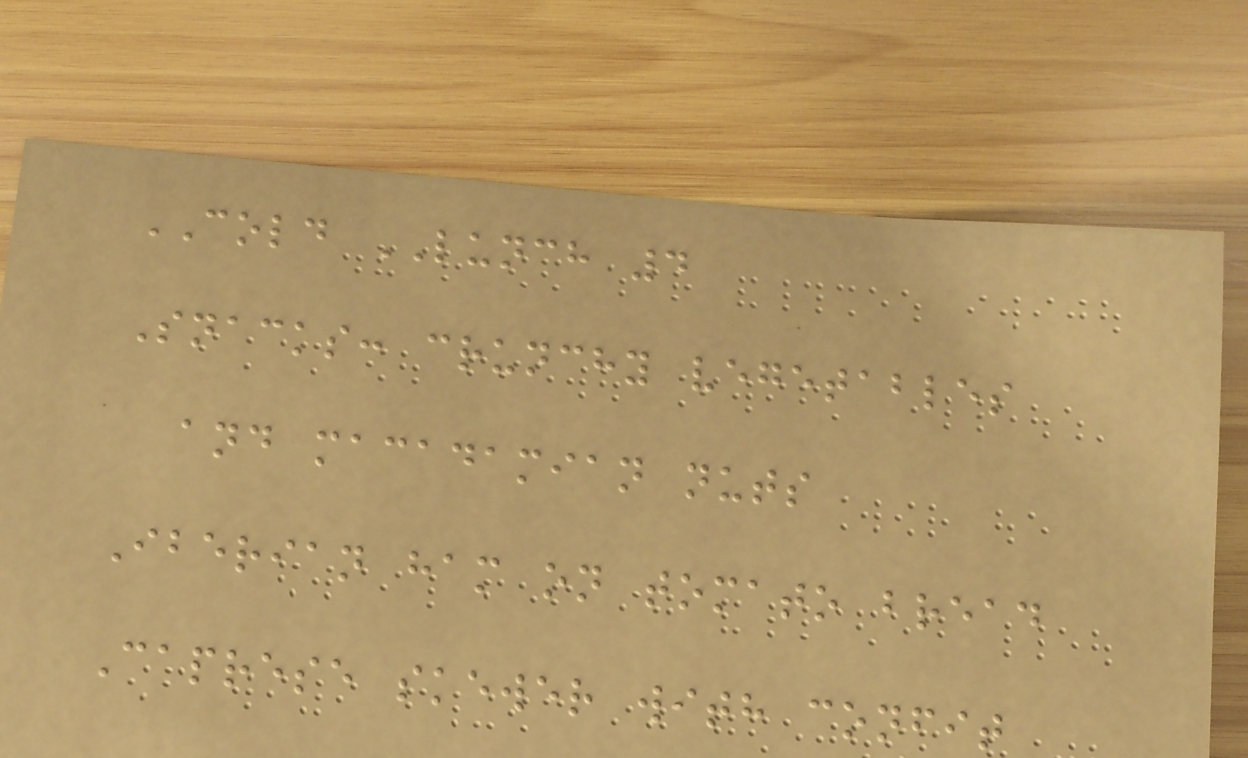COLD LUNCH 4
Snacks: crunchy vegetables
and macadamian nuts
Iberian ham on tomato bread
Caprese skewer with confit
